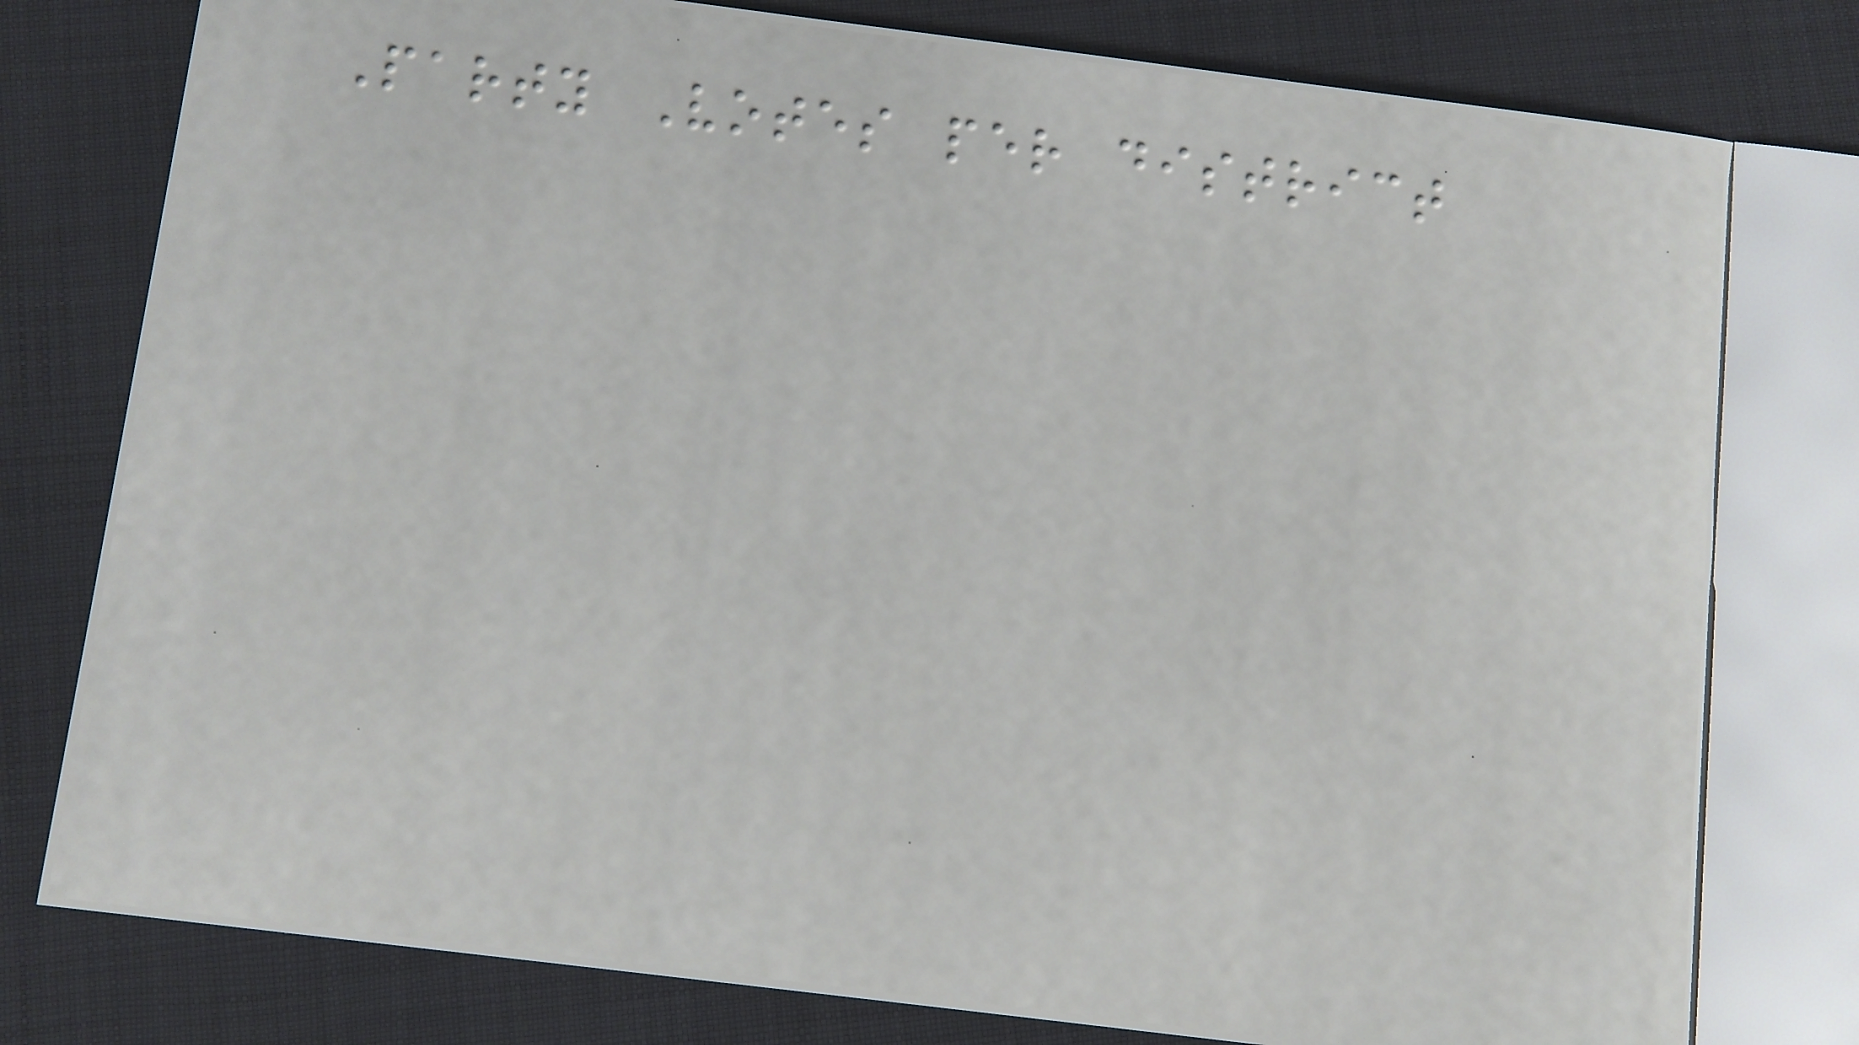Party Votes per district
